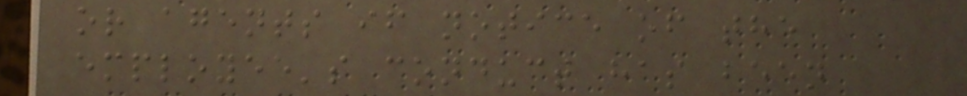or agents if notice of the
employee's conduct has been
